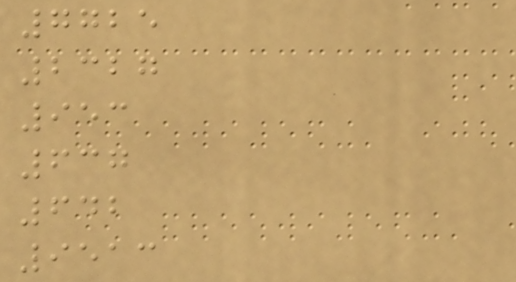7725
2327
953
637
642
9513
